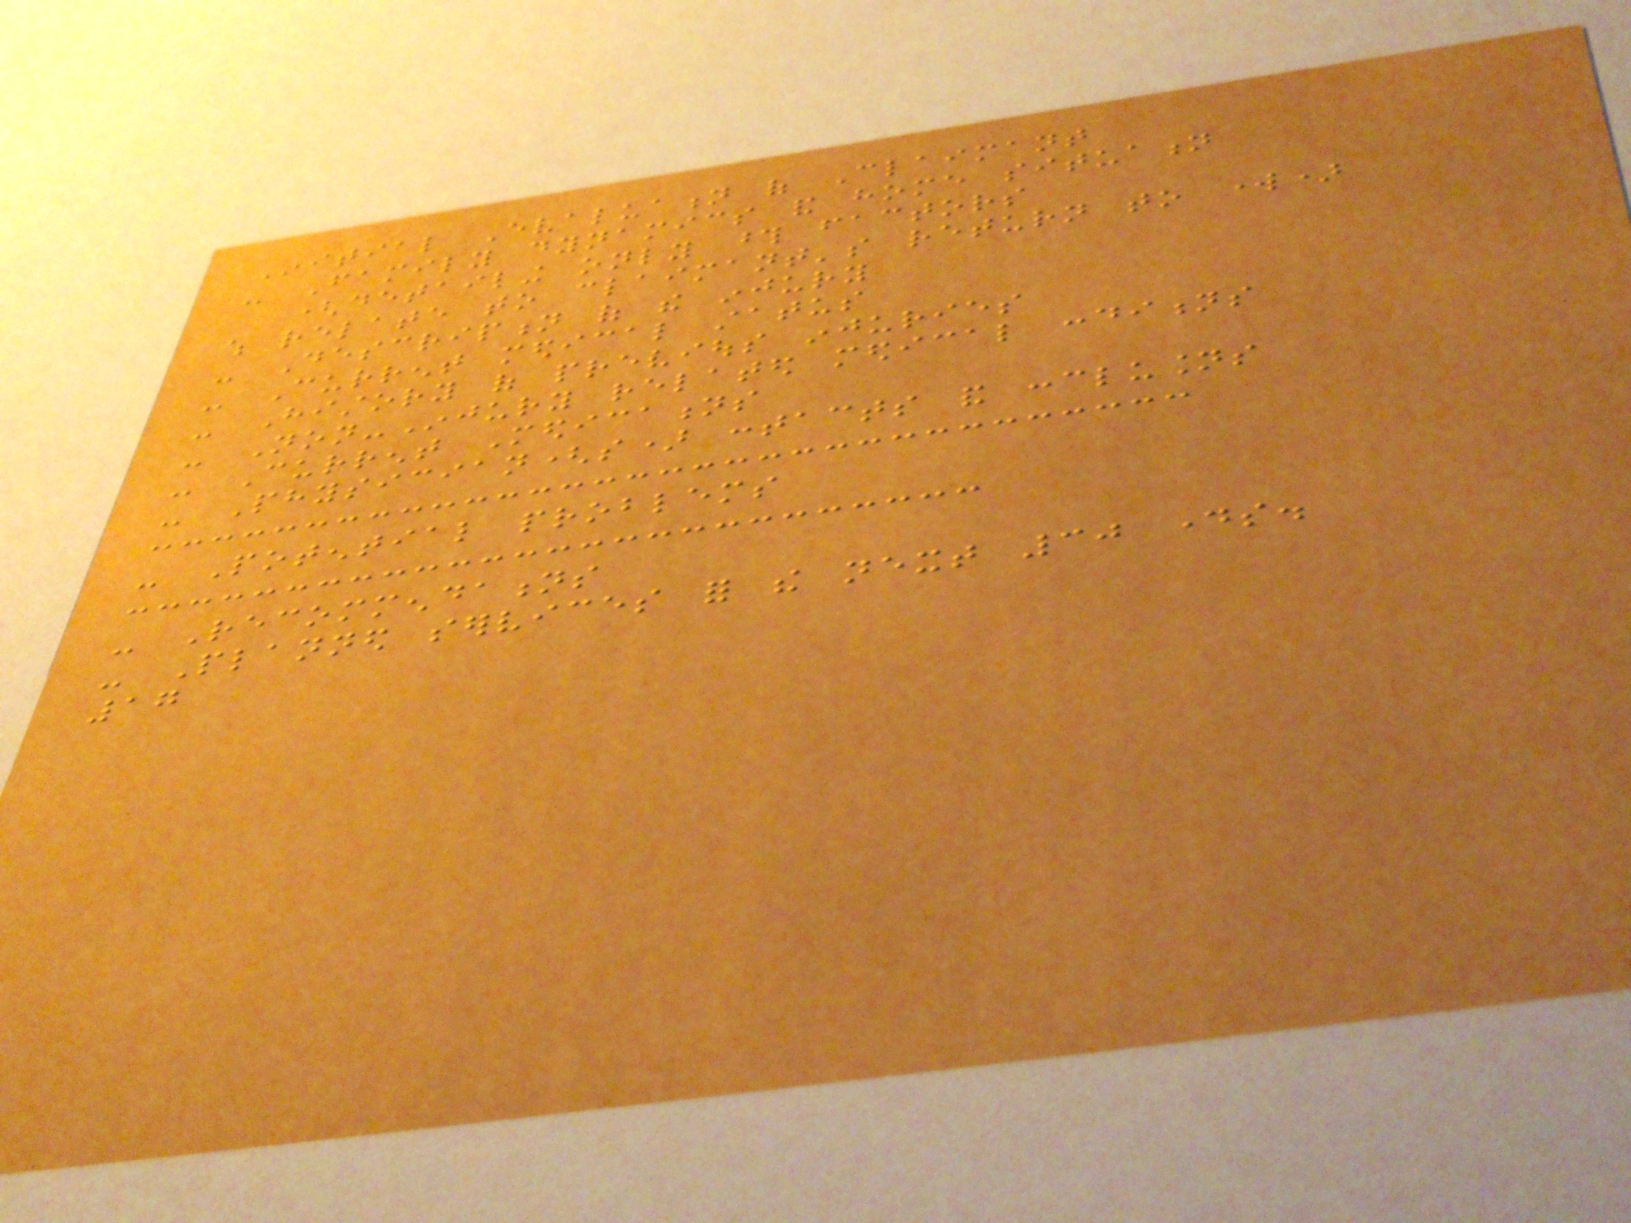Initial Evaluation of Claimant
- Family dynamics and home situation
(detailing only those factors
which relate to claimant's return to work)
- Description of the injury
- Current medical status
- History of previous injuries
- Non-Injury related medical conditions
- Current Medications
- Physician(s) contacts and conclusions
- Potential problems
- Recommendations
- Planned services for the next 30 days.
17
